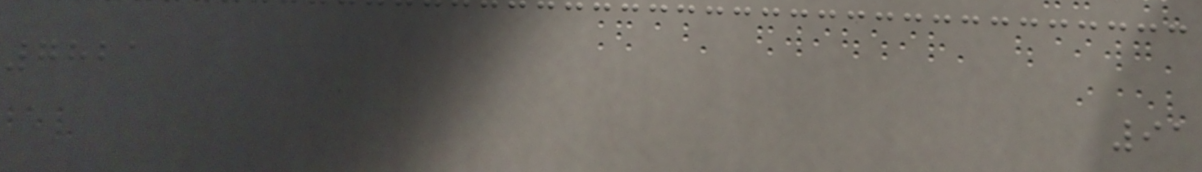7821
91
